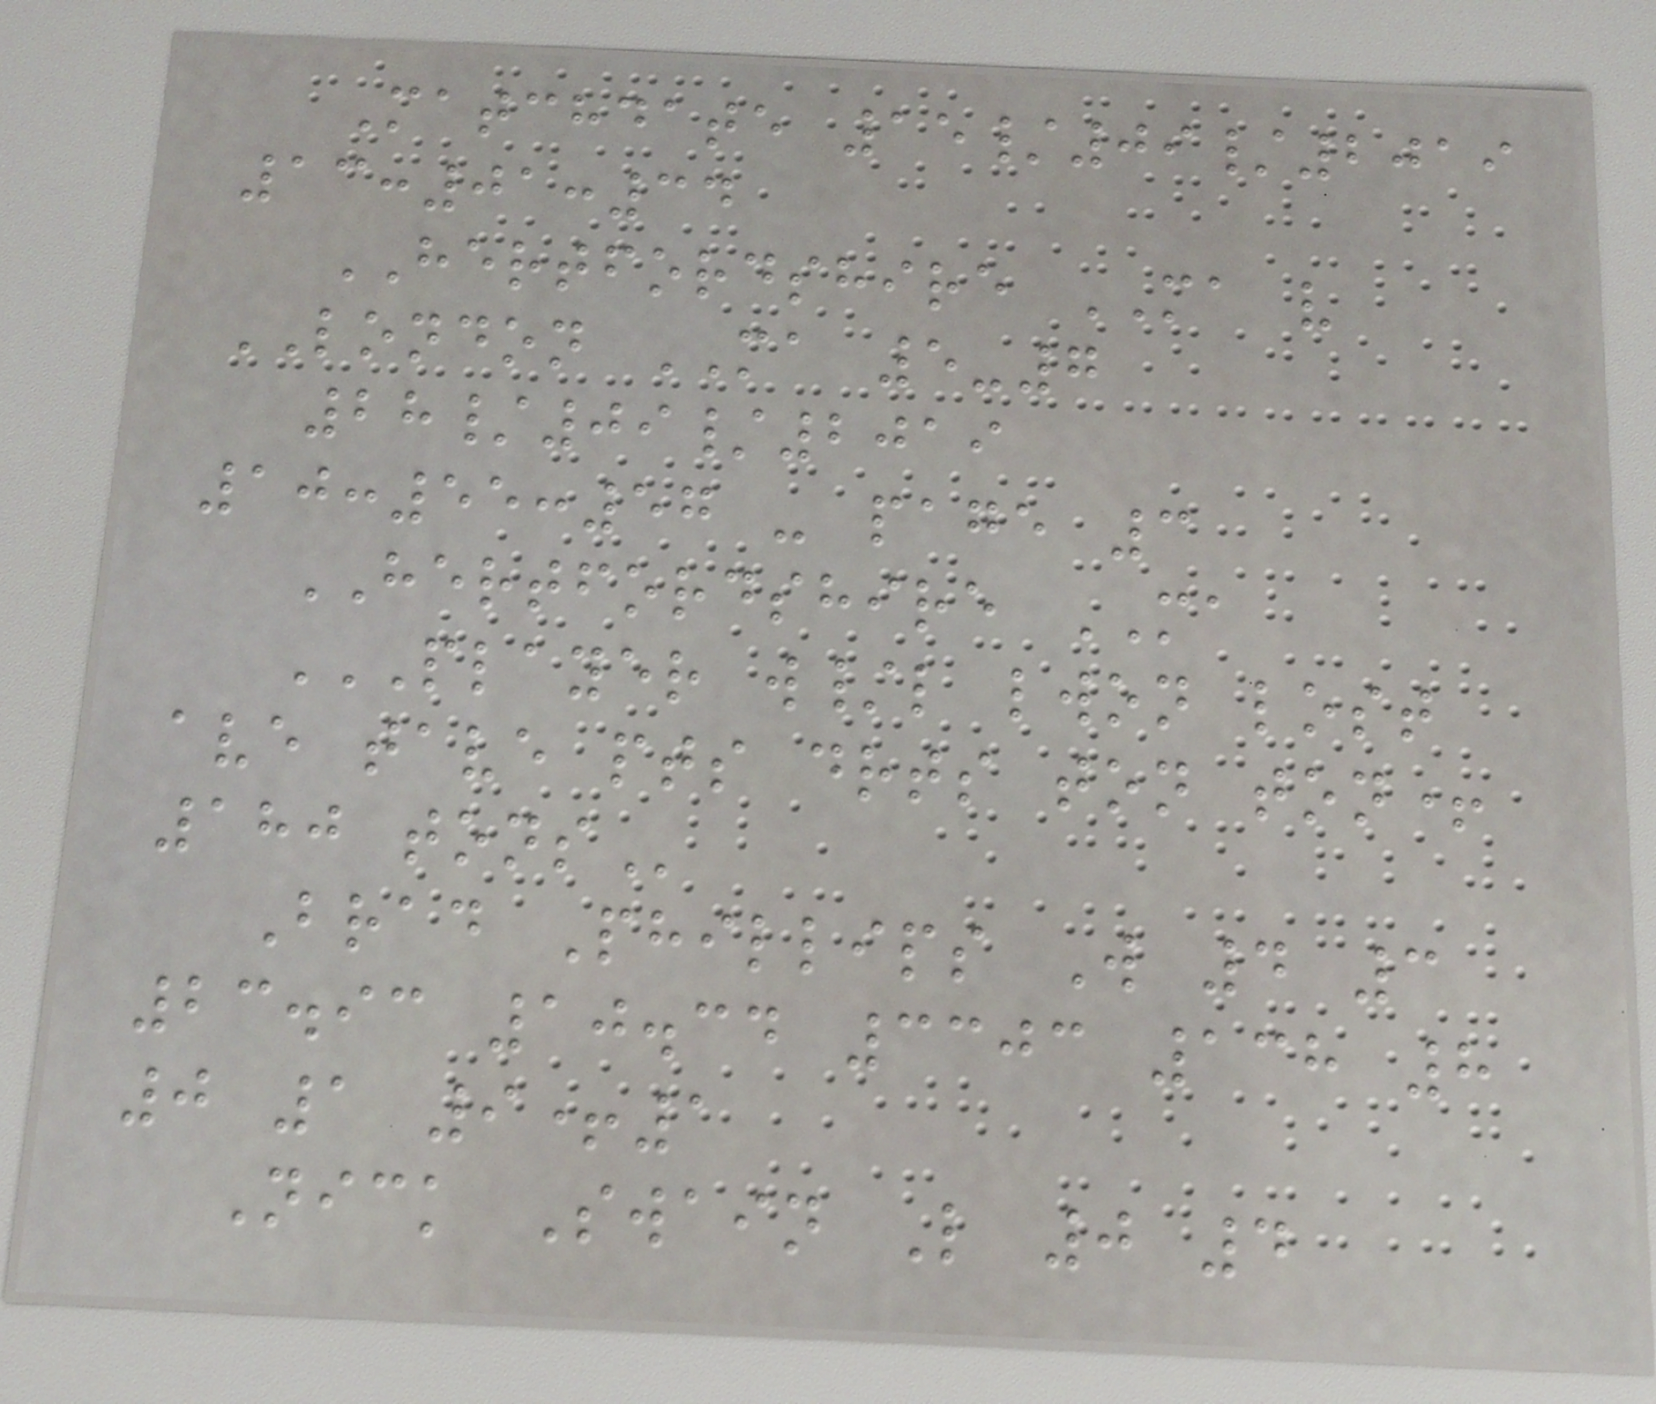Matchdate 15/09/2019
13:01:34
HERTFORDSHIRE MA v
LONDON MA 5-7
28/09/2019
10:55:57 - page 3
HERTFORDSHIRE MA
PLAYER W/L LWON LOST
AVE TAVE PTS DRTS TON TON+
180 TONS
Brad Phillips W 4 3
23.93 10.34 3303 138 8
0 1 9+1
Nick Swain L 0 4
